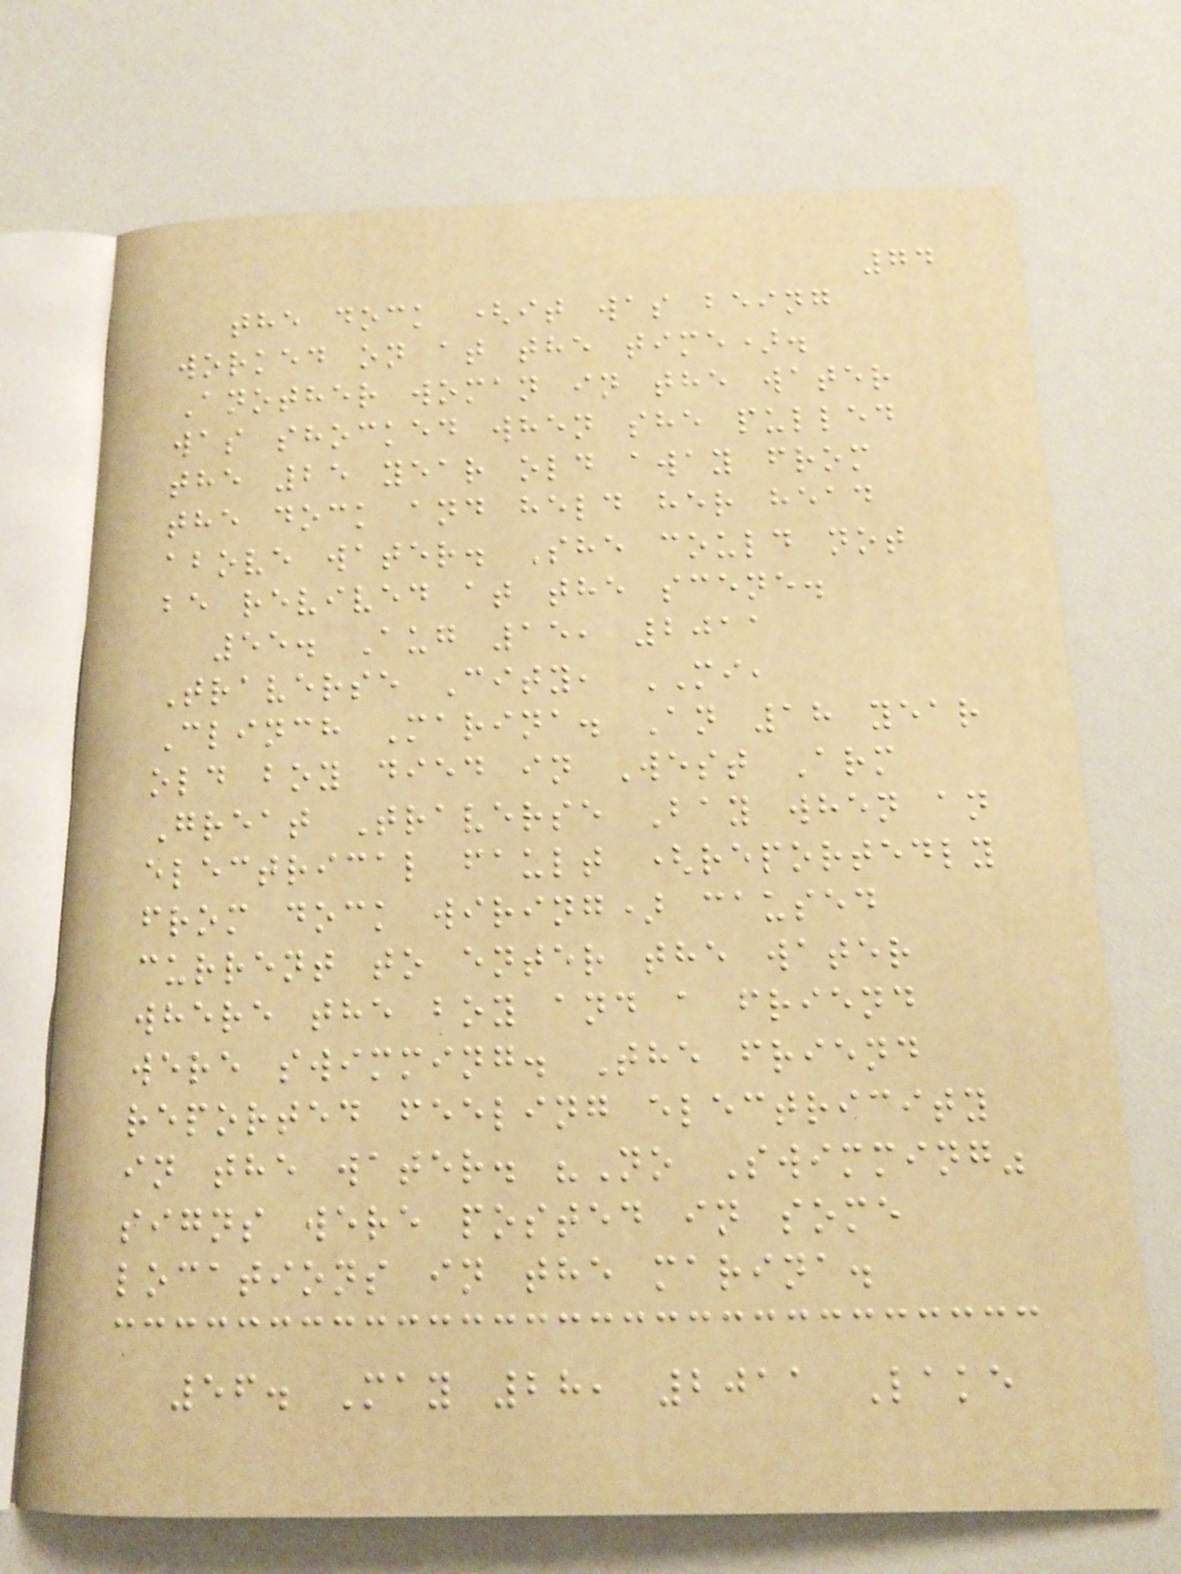74
the dock (it was being
worked on at the time).
Another woman in the water
was shocked when she pulled
the 25 year old away from
the dock and held her head
above water. She could not
be revived at the scene.
55. Aug 15, 2011
Traverse City, MI,
Clinch Marina. An 18 year
old boy died in West Arm
Great Traverse Bay when an
electrical fault (reportedly
from dock wiring) caused
current to enter the water
where the boy and a friend
were swimming. The friend
reported feeling electricity
in the water. "No Swimming"
signs were posted in some
locations in the marina.
56. May 28, 2011 Lake
